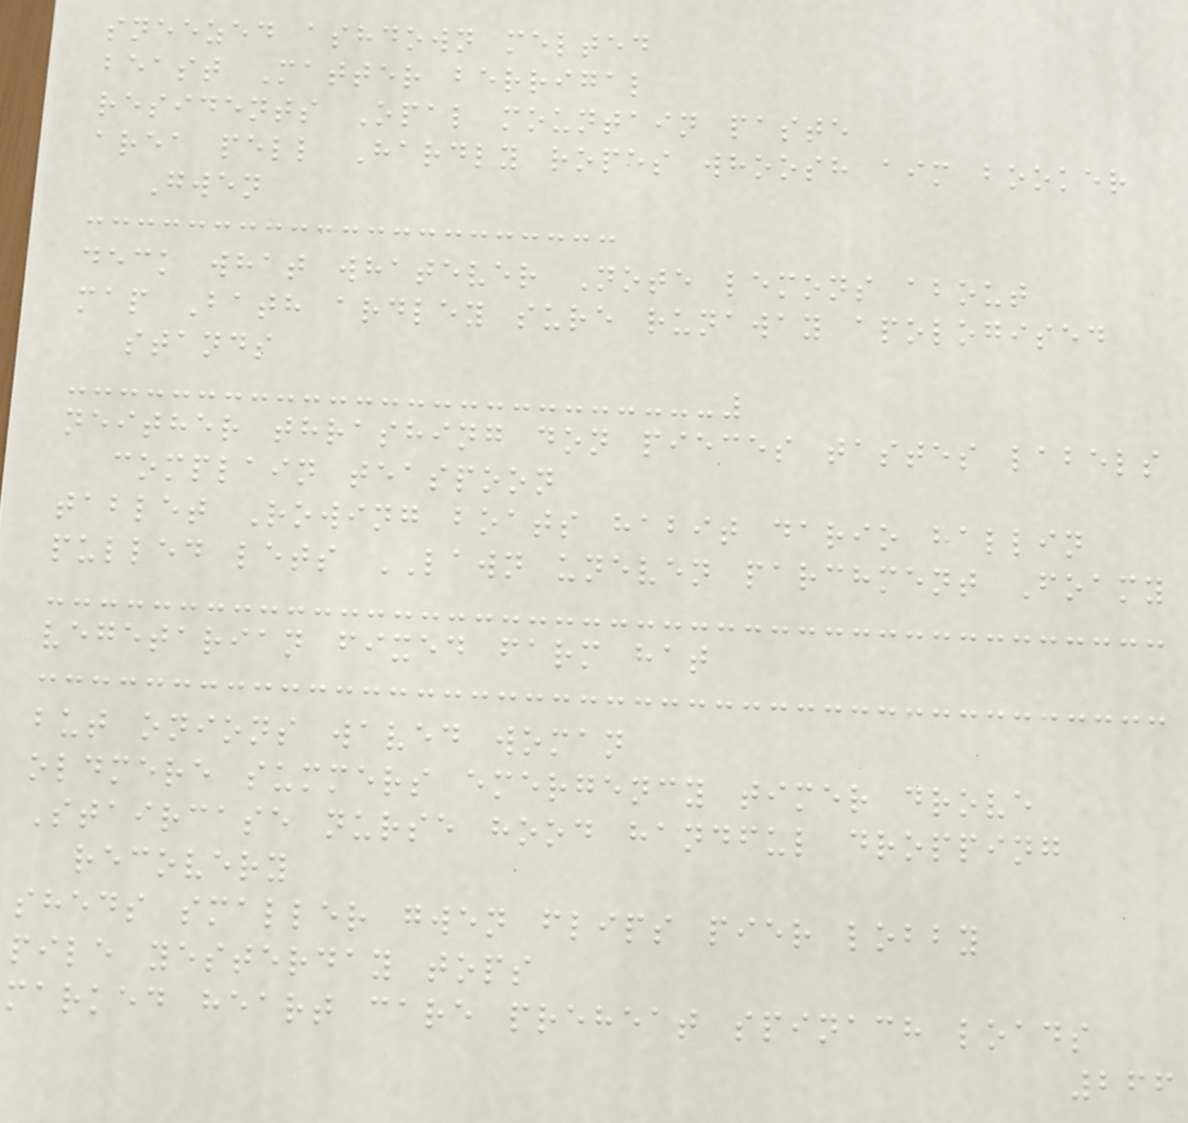sneezed ashdown melted
beast Matter berrigal
residents Opal mountain paste
area pell Hardly ropes whoosh aim booker
Gwen
deck what whatever Note lemons about
map Bath ardley sure runaway apologised
stands
neither thrashing don pieces tastes labels
complain teaspoon
tablet Rowing boats habit dario hallin
pulled lets LAWN uneven parchment Foamy
vegetarian fixed farm hat
but onions waved woman
oldmere summers emergency timer drove
Staircase nurse hood handful dropping
recovery
sheds smaller gwen flips pier lobby
pile yesterday tops
marked heart care preheat spinach loads
266
